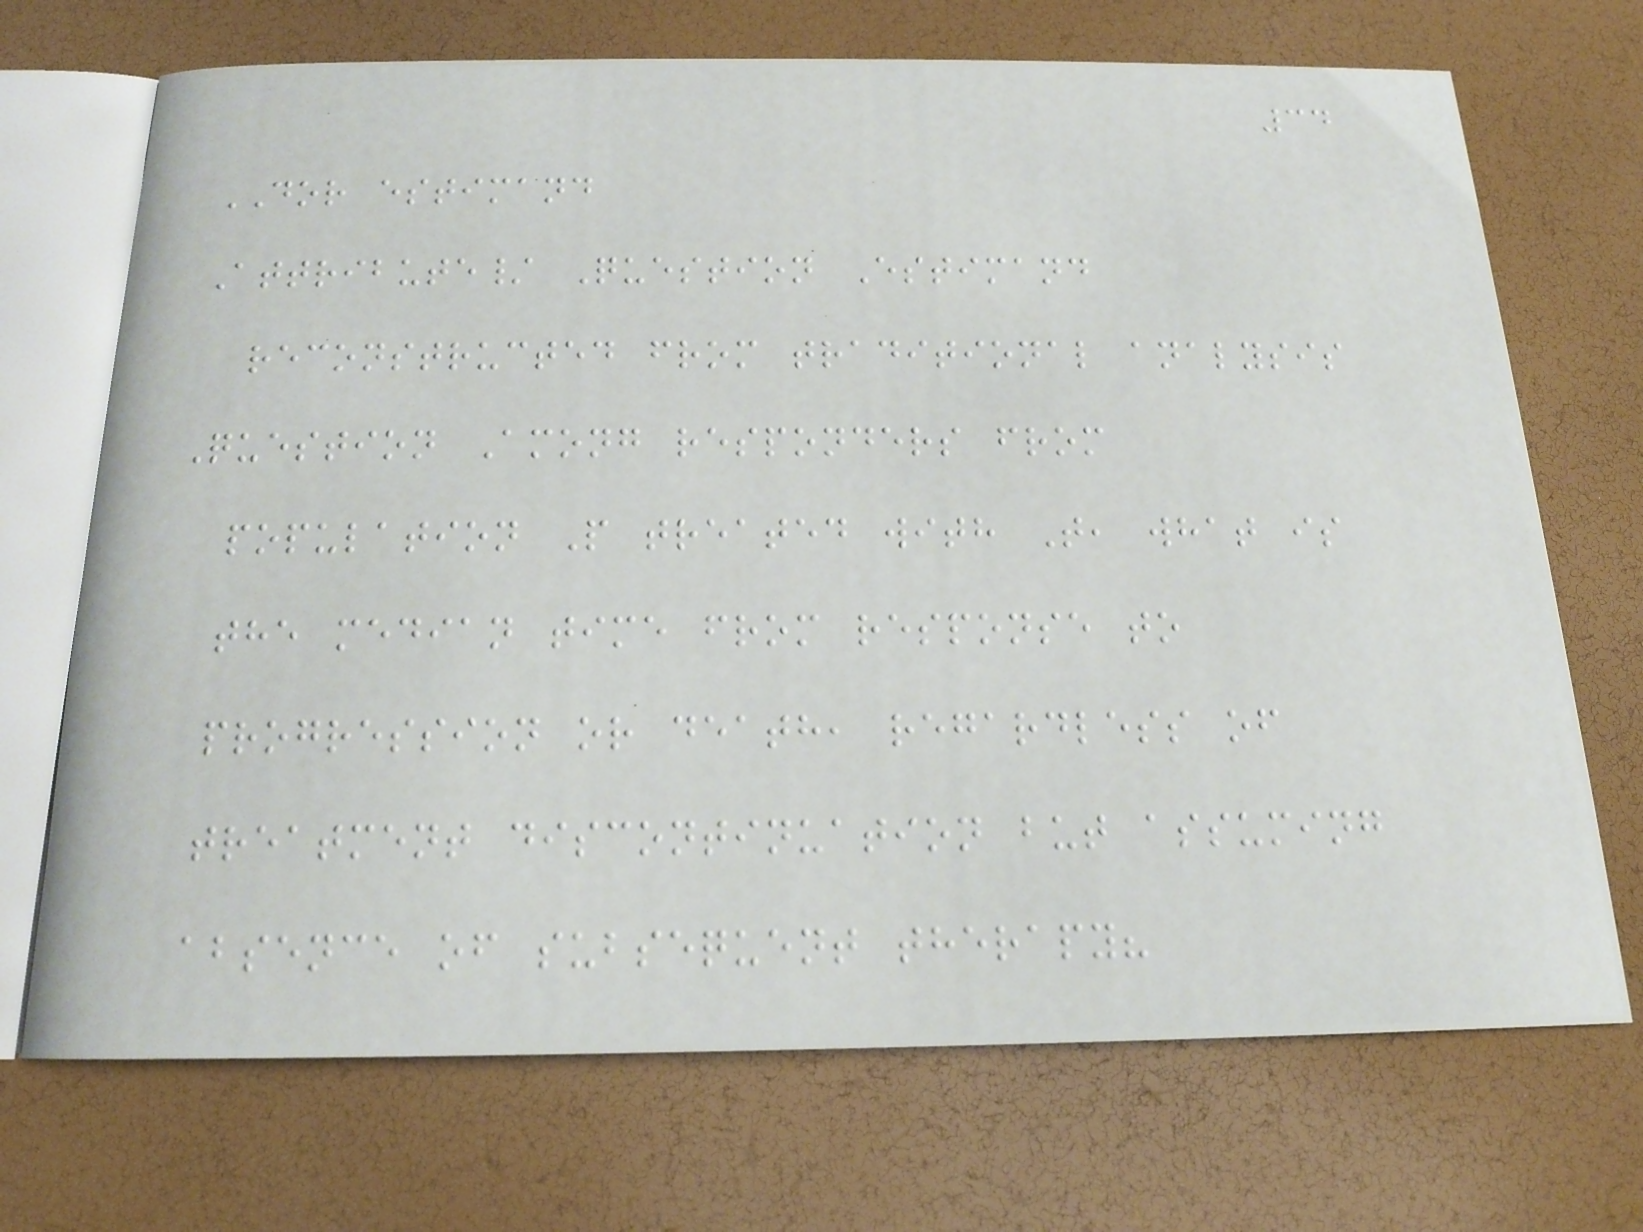34
DOR estimand
Attribute/ Question Estimand
reconstructed from traditional analysis
Question Among responders from
population P treated with T, what is
the median time from response to
progression or death, regardless of
treatment discontinuation but assuming
absence of subsequent therapy?
